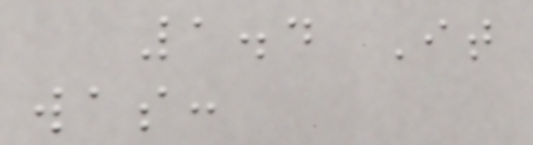1.4 It
was:
